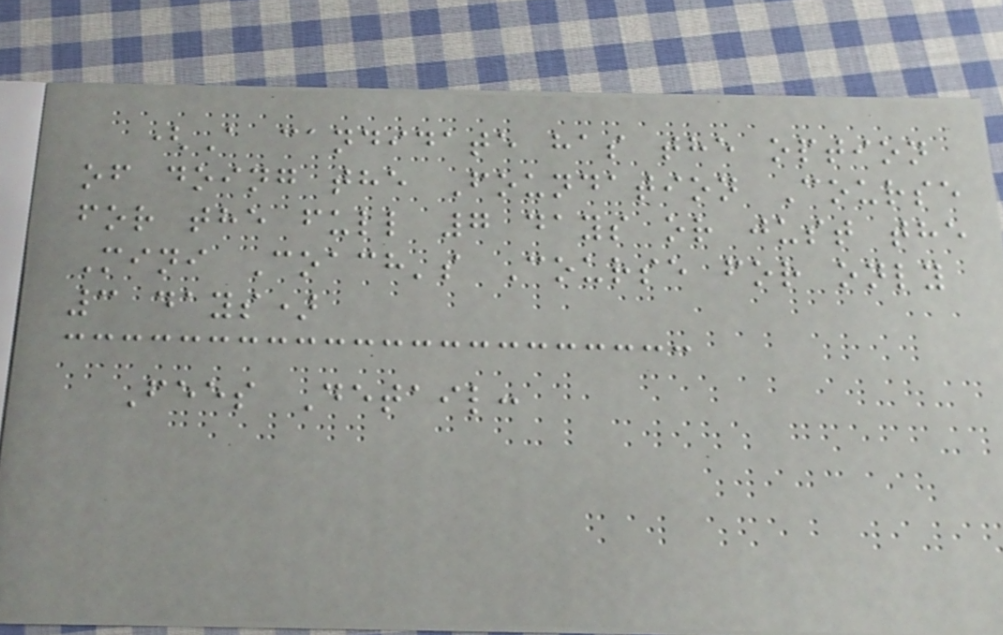(A candidate has the option
of doing the Foundation Course
for the full 7 days or just the
Mini Coach's Course for only
3 days)
Fees Detail:
